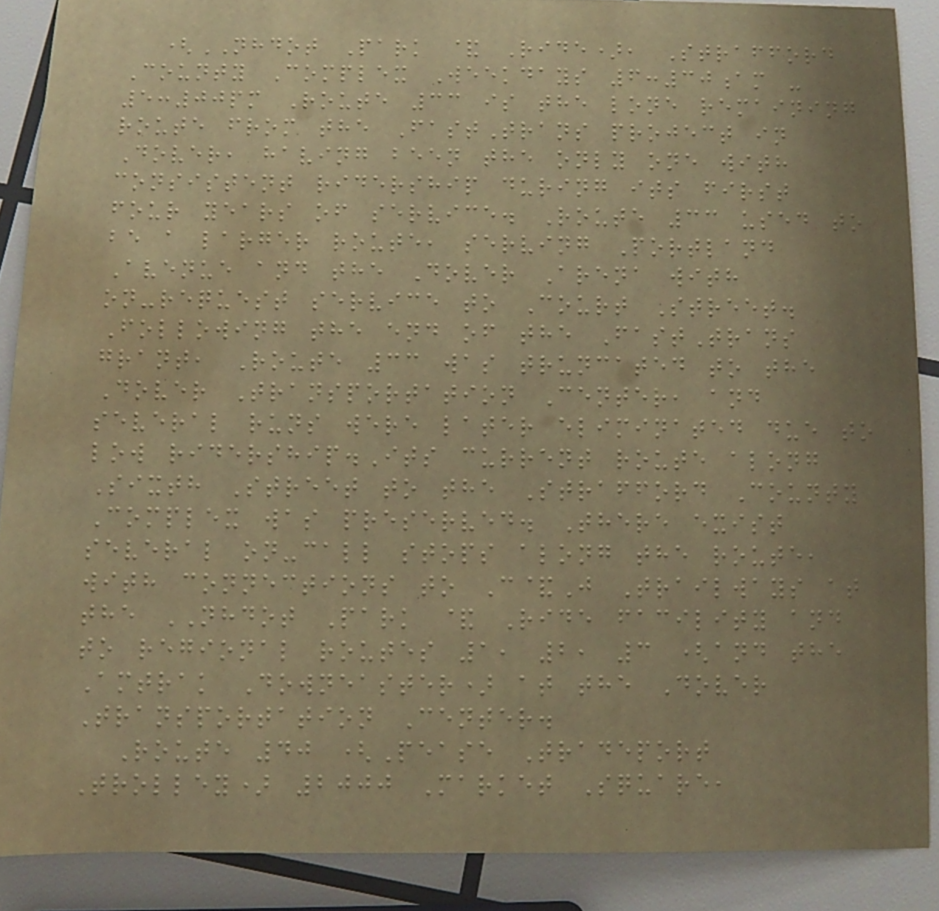(NHDOT Park & Ride), Strafford
County Complex Weekdays 6:30am -
5:00pm Route 33 is the lone remaining
route from the FastTrans project in
Dover, having been the only one with
consistent ridership during its first
four years of service. Route 33 used to
be a larger route, serving Portland
Avenue and the Dover Arena with
on-request service to Court Street.
Following the end of the FastTrans
grant, Route 33 was truncated to the
Dover Transportation Center, and
several runs were later eliminated due to
low ridership.Its current route along
Sixth Street to the Strafford County
Complex was preserved. There exist
several on-call stops along the route,
with connections to C&J Trailways at
the NHDOT Park & Ride facility and
to regional routes 1, 2, 3 (and the
Amtrak Downeaster) at the Dover
Transportation Center.
Route 40 (Pease Tradeport
Trolley) 2000 Market Square,
